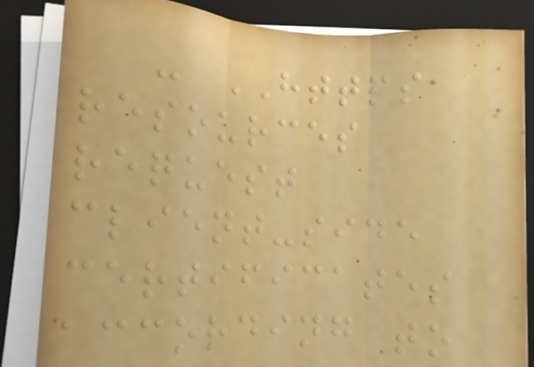- HTTPS
resources
request
client-side
certificates
according to
